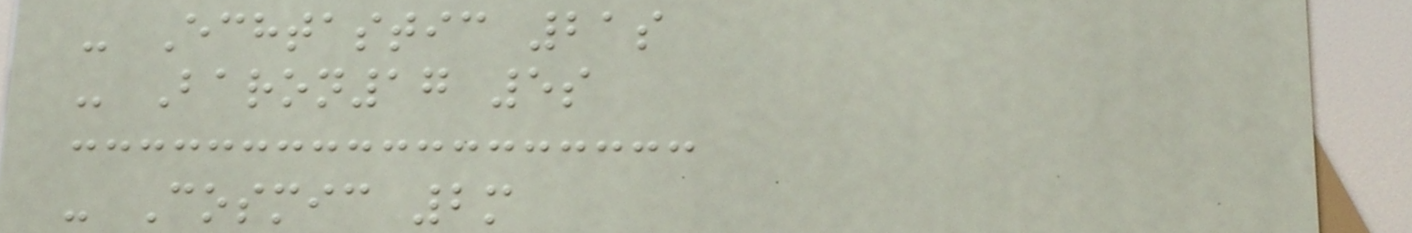- Echtastic 21s
- Baron17 5s
- Cosmic 2m
